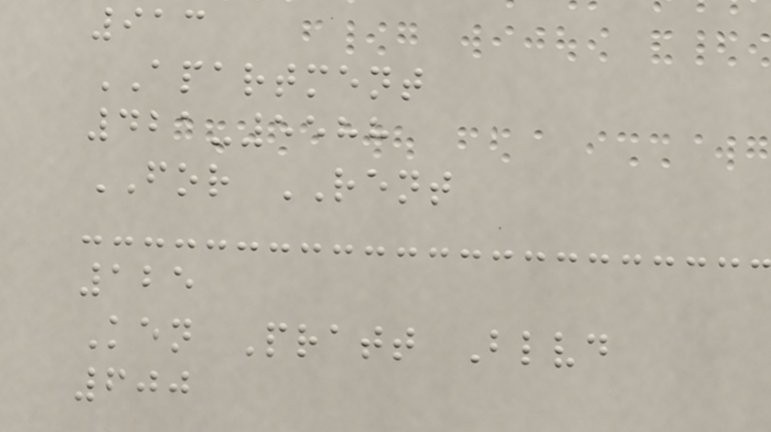913
APARTMENT
421-5588
FOR RENT
125
Ken Pratt Blvd
600
